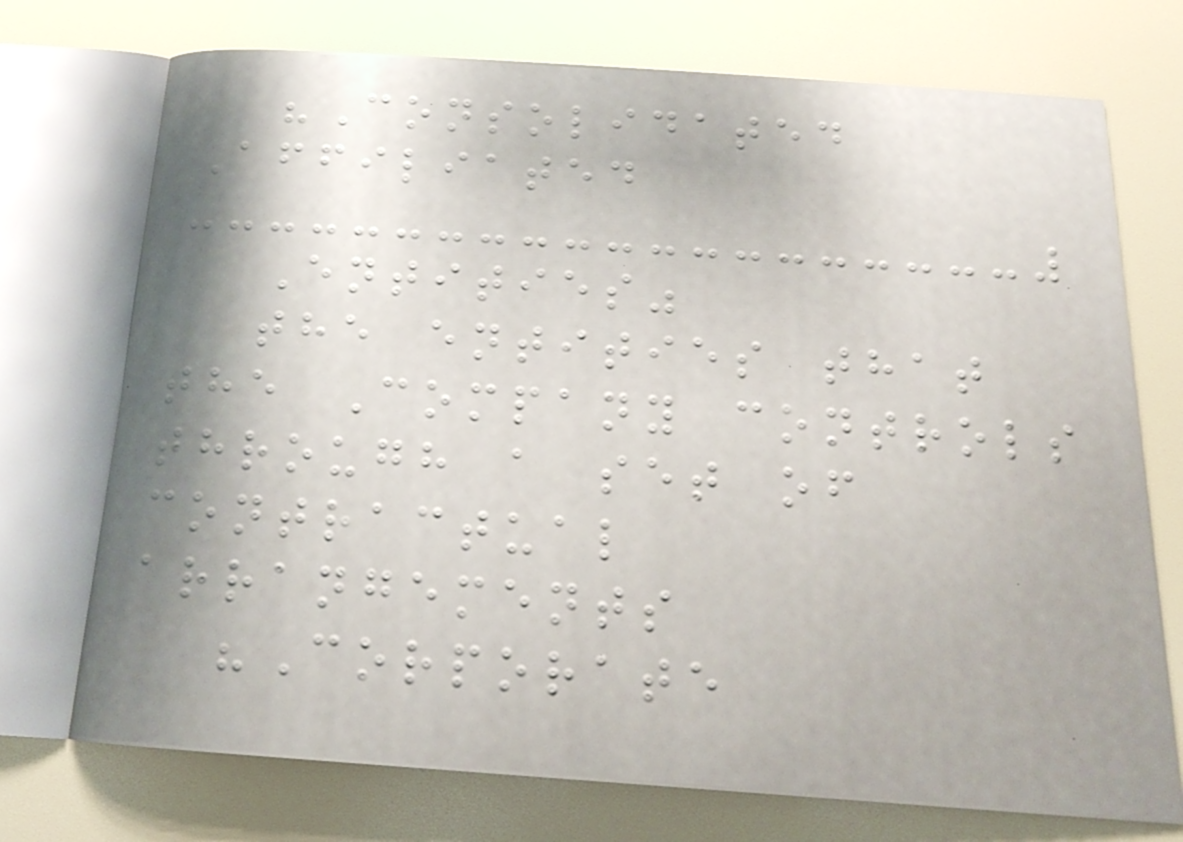"Consolidated
Affiliated
Entities"
the entities that
the Company controls
through a set of
contractual
arrangements
"Corporate
